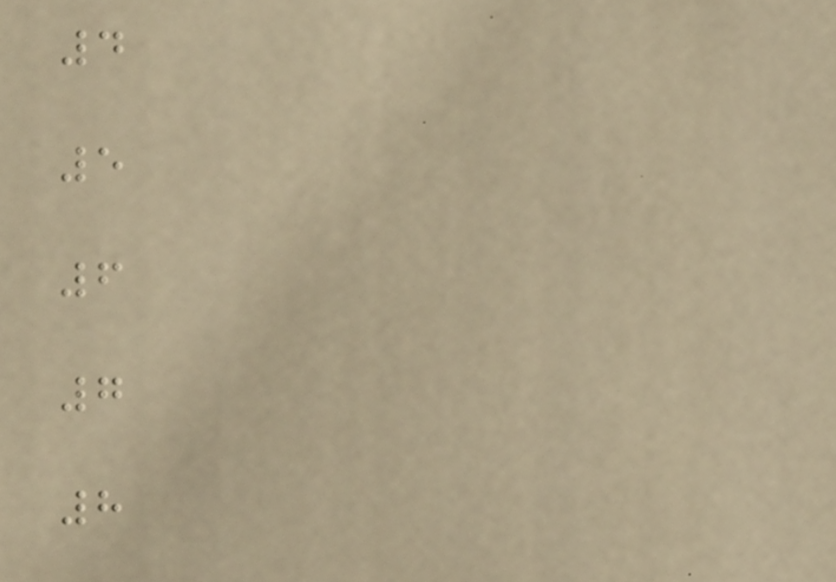4
5
6
7
8
